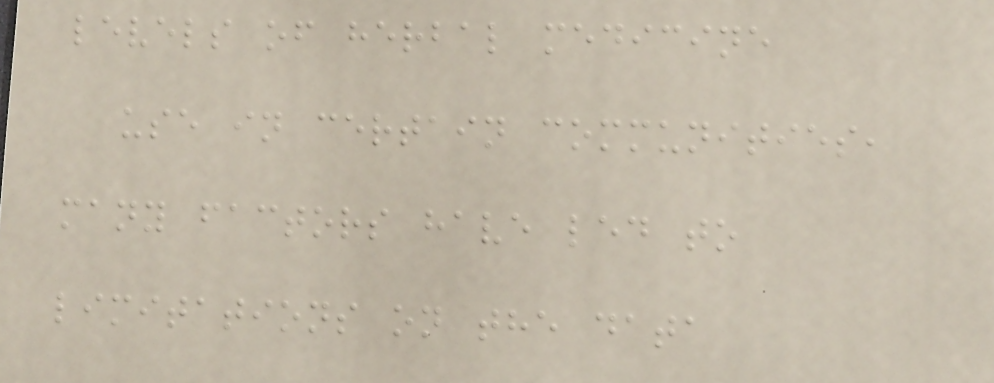levels of herbal medicine
use in certain communities,
many factors have led to
limitations on the data
